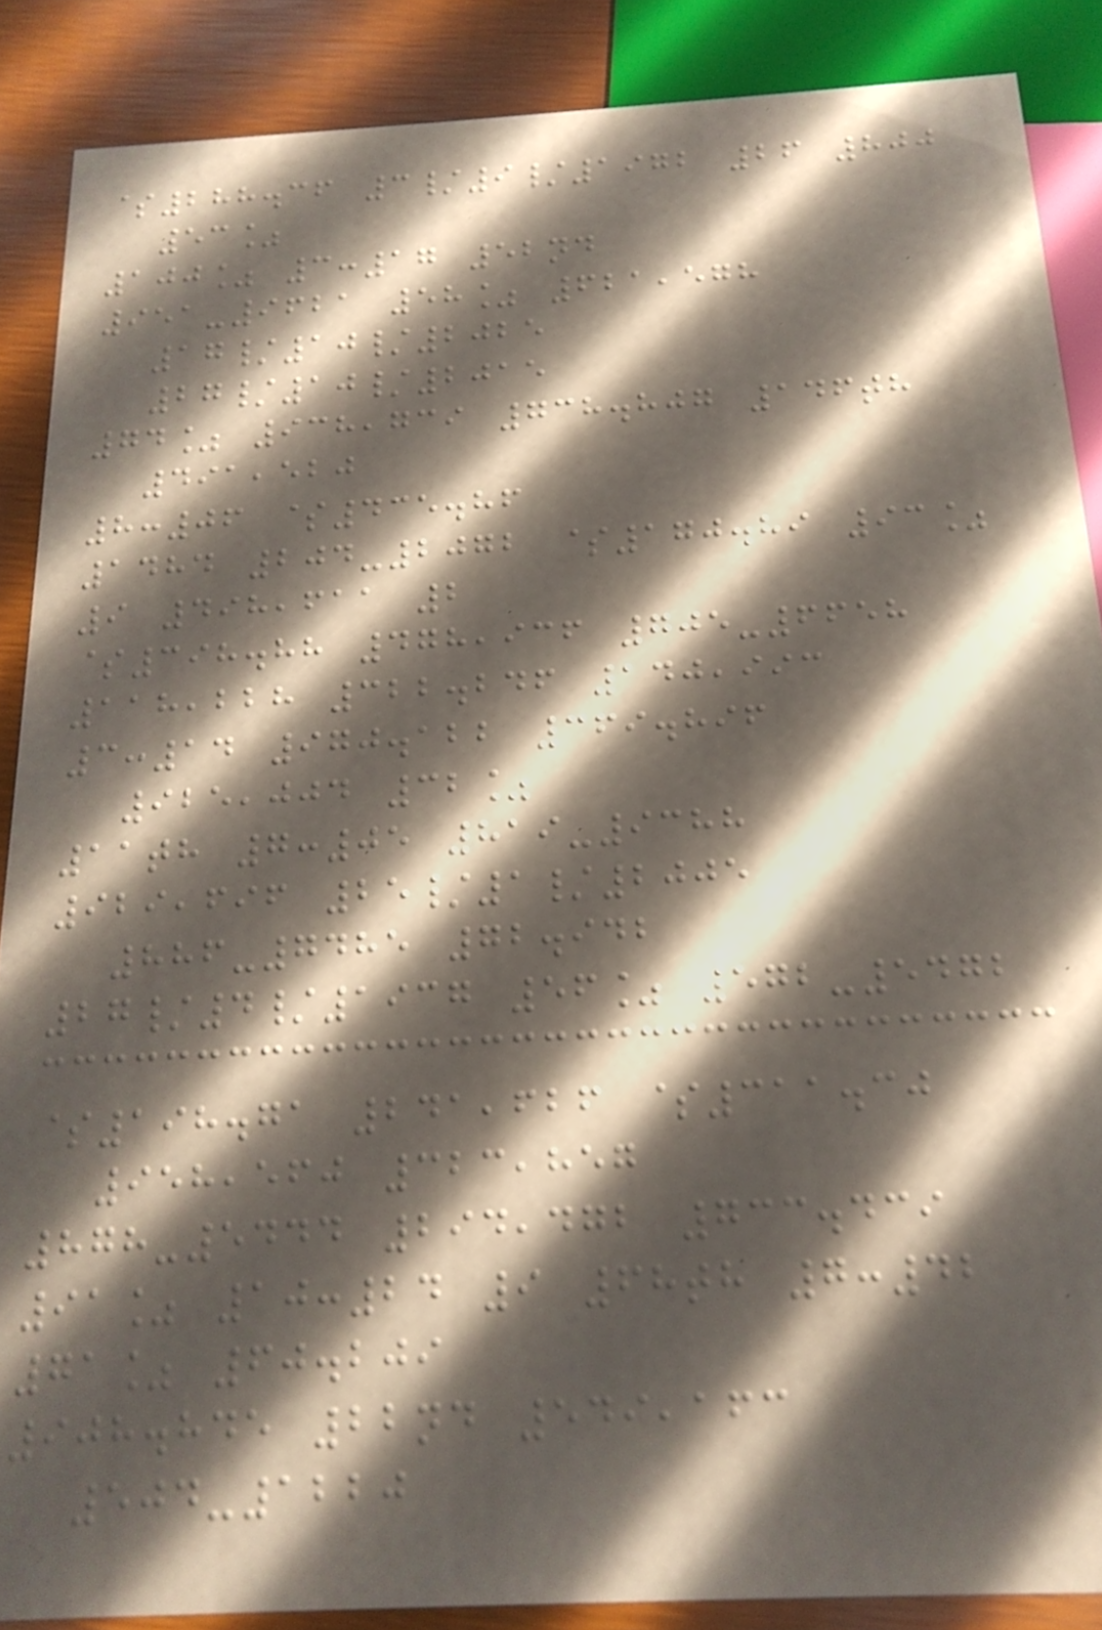$288.36 3/9/1972 26 800
53%
100% 3:17 52nd
951-9621 58% 621,578
17/10/2025
27/10/2015
74% 938,739 738.807 146th
491,520
8:06 $435.86
1484 204-2072 $170.89 93%
9 498,611 2
$398.88 478,936 705-6658
118,228 322.246 140,993
3:14 970.122 369.896
925,004 32%
11th 7:05 819-9388
929,696 25/1/2005
886-7485 72.942
27/4/1937 56% 572-5472
$198.71 241,626 $311.30
958,560 323,857
878-5444 294,472 733.439
91% 10:24 9 68th 7:42
71% 60.209
908.845 22nd 549,163
504-1220
